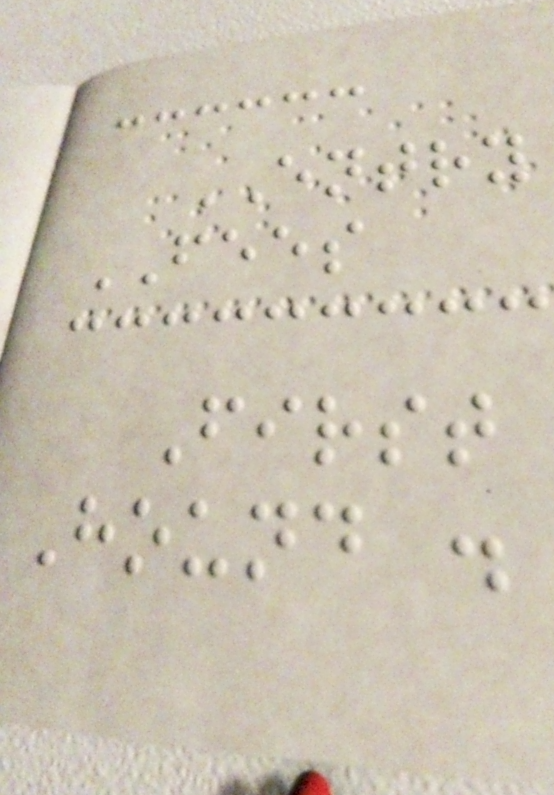ENTRY
FEES
First
Hound .
